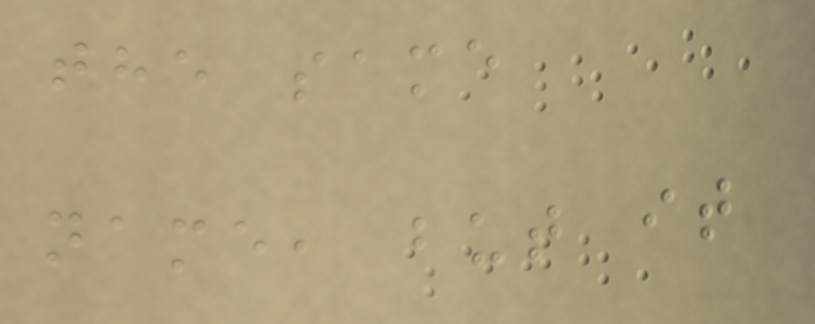the same
name, but it
